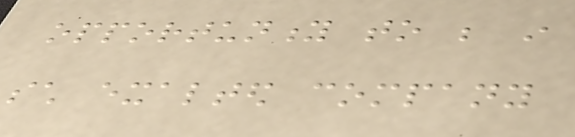opportunity to be in
such exalted company
